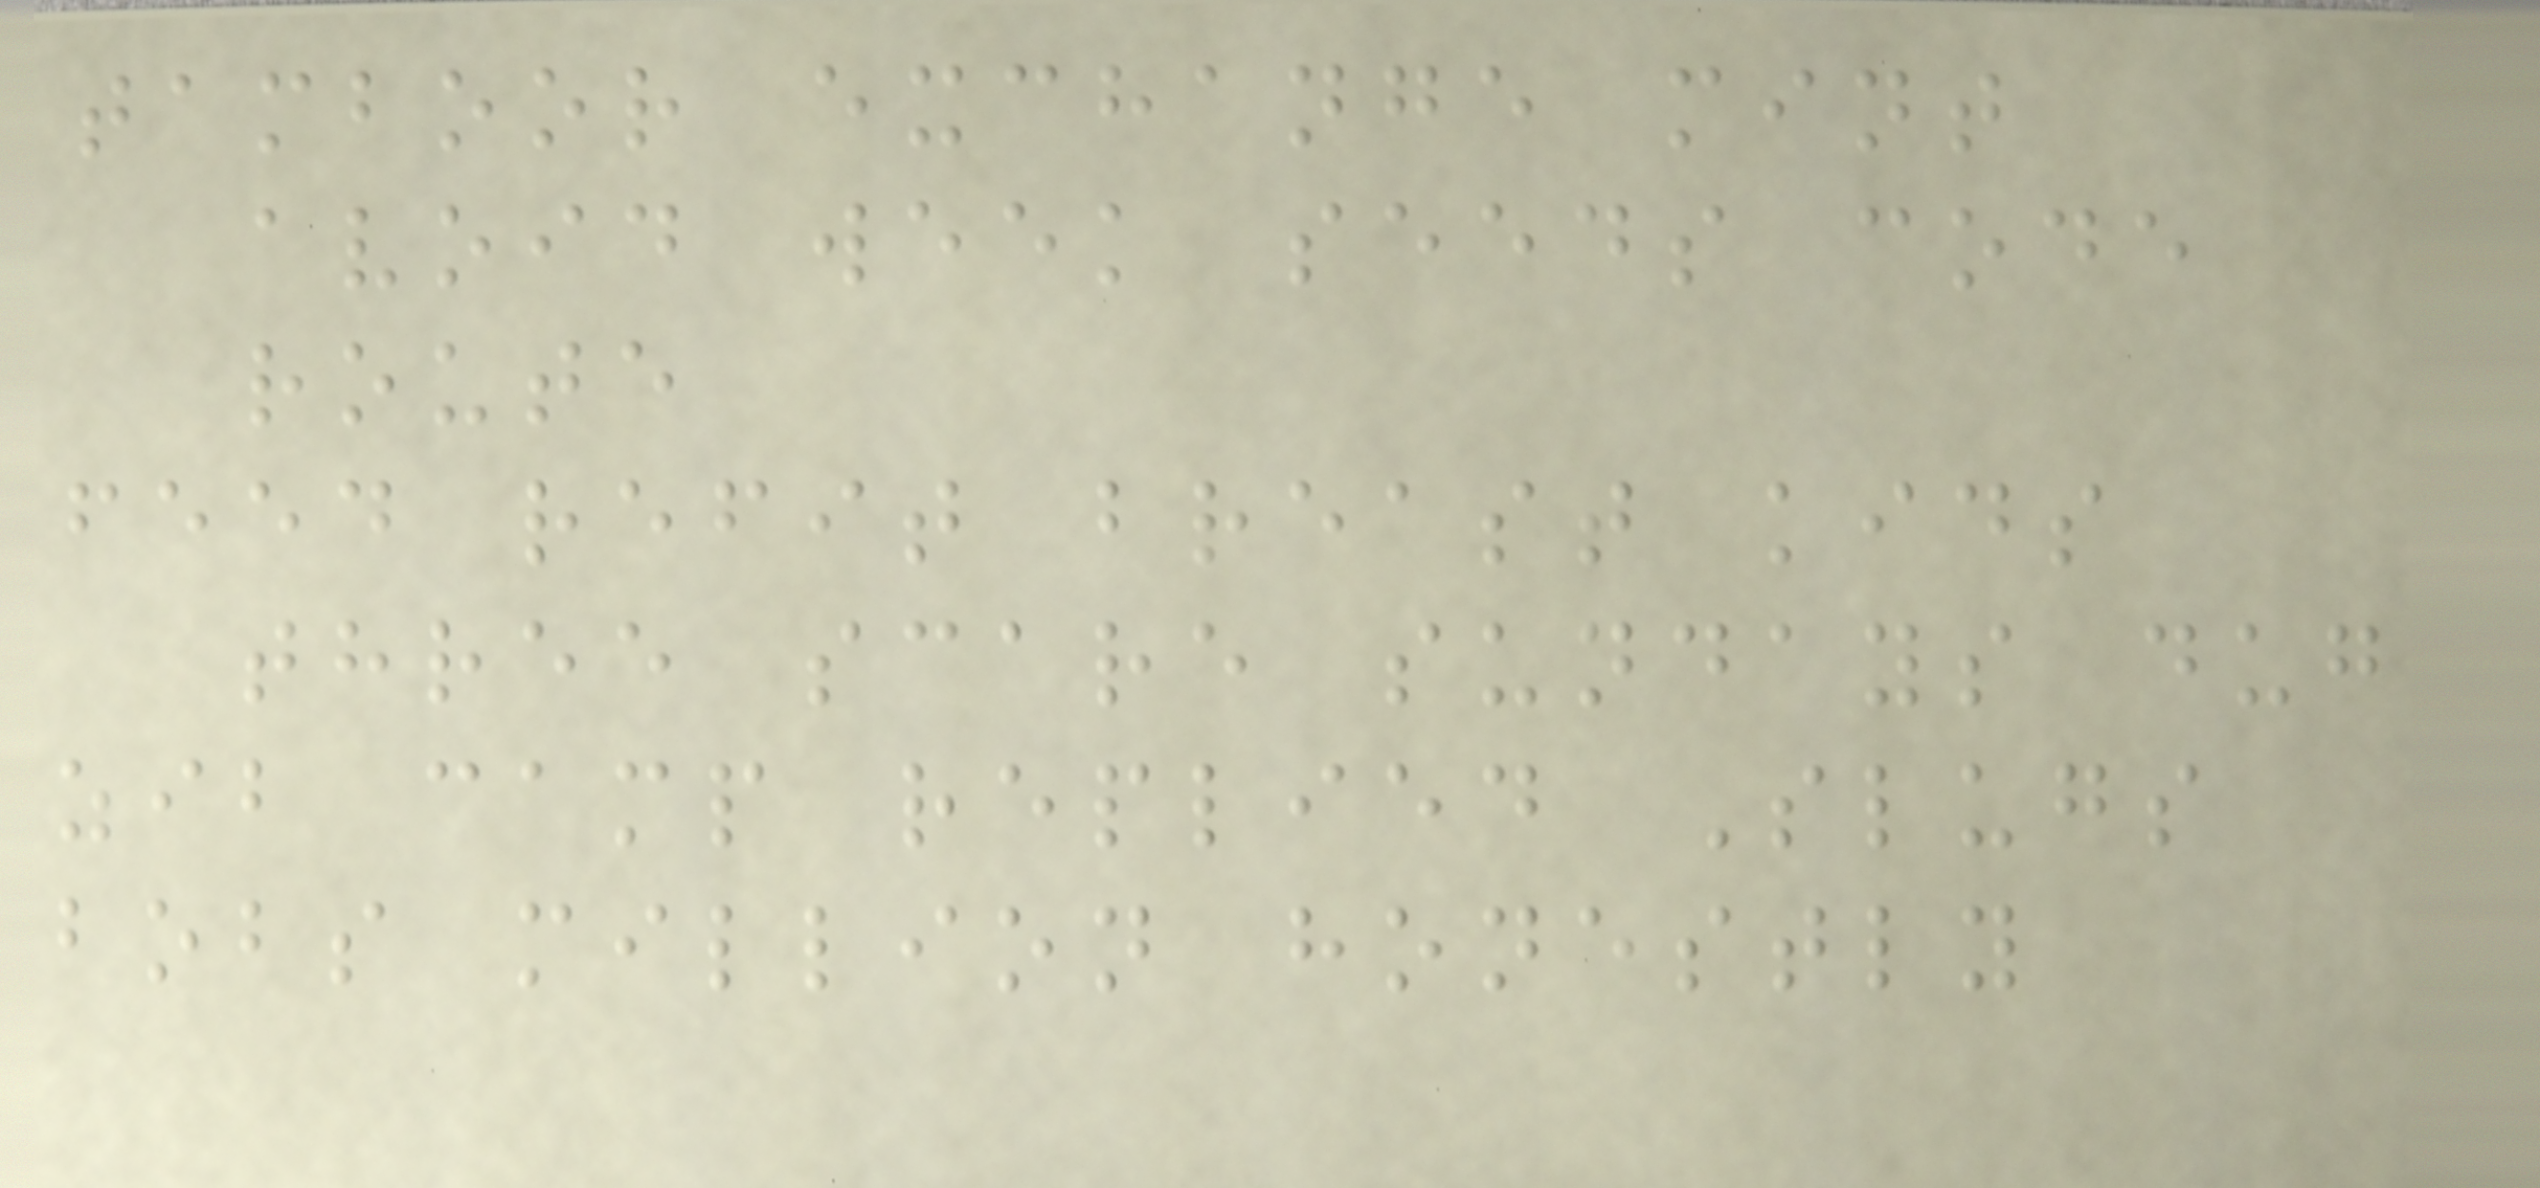tamboor exchange mint
avoid week seeds code
route
feed refit breast kids
three scare sundays dug
zib camp replied Slugs
bobs million honestly
